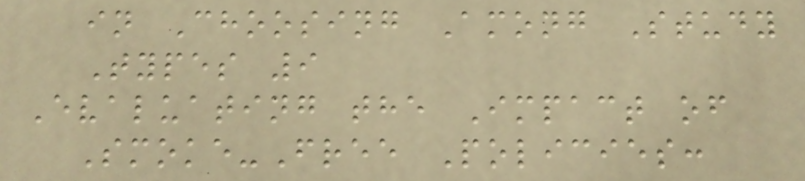in Choosing Among Study
Types 9
Evaluating the Impact of
Smoke-Free Policies:
